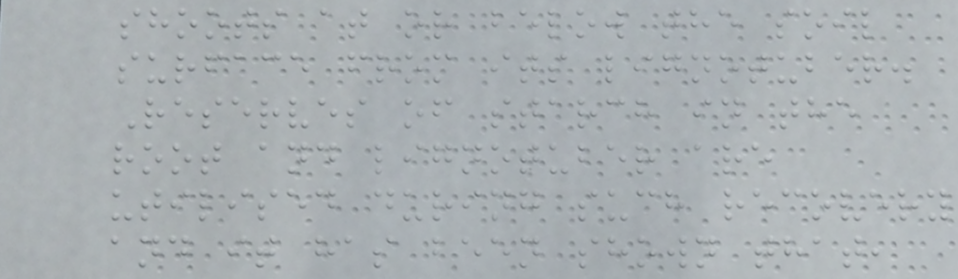shoots at or below the soil
surface from its lignotuber.
Reserves of starch in the
root and lignotuber are
utilised during such recovery
and it has been shown that,
